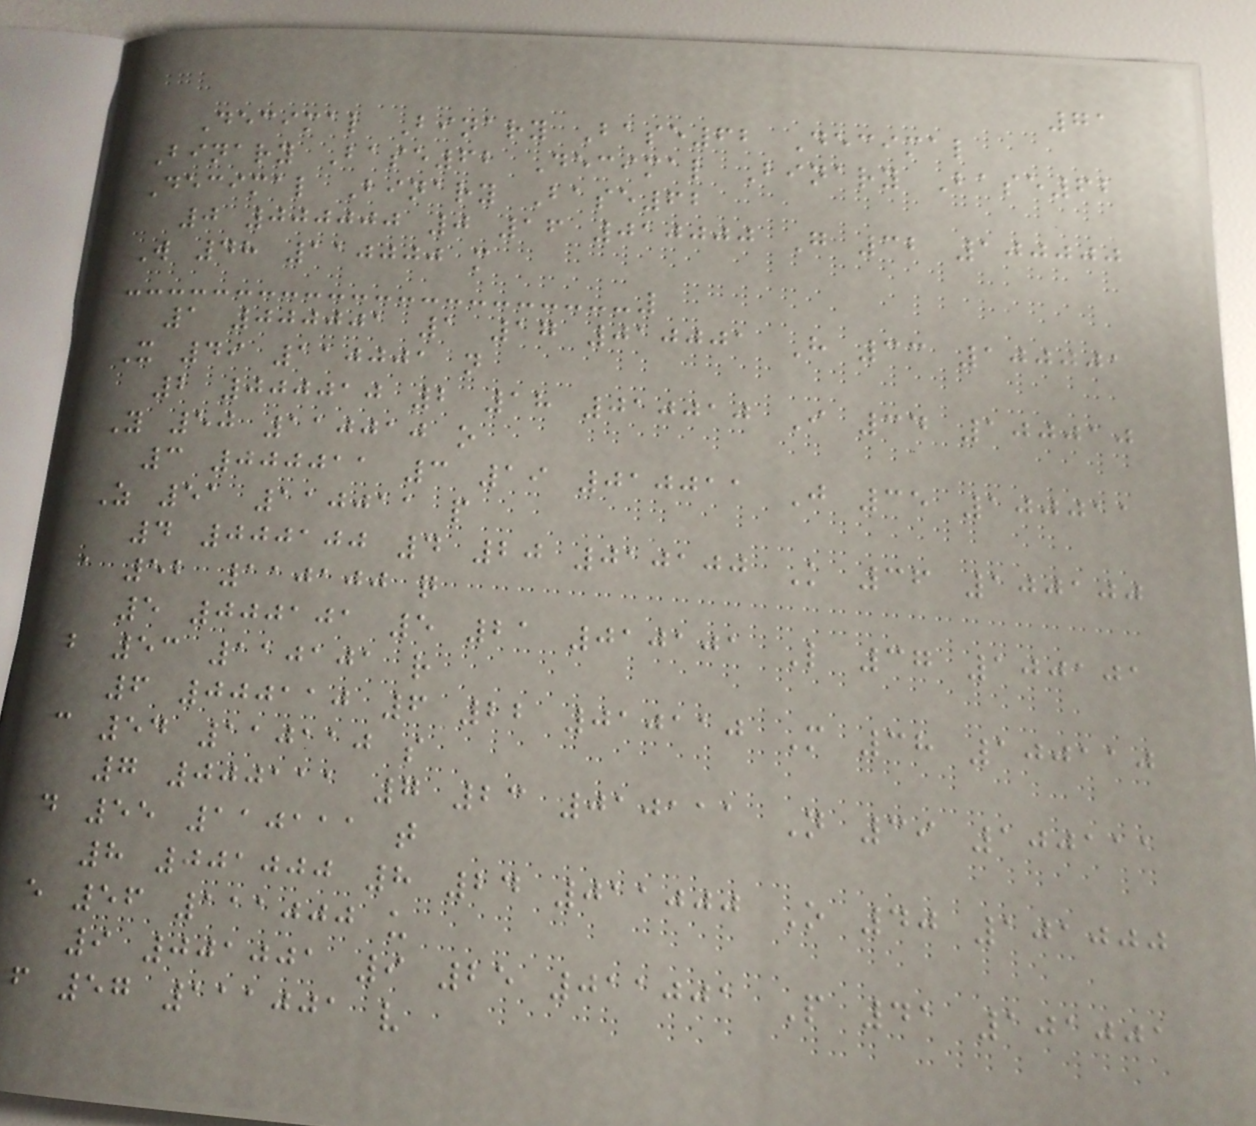71
Decimal Binary Base62 Decimal
Binary Base62 Decimal Binary Base62
Decimal Binary Base62
0 000000 0 16 010000 G 32 100000
W 48 110000 m
1 000001 1 17 010001 H 33 100001
X 49 110001 n
2 000010 2 18 010010 I 34 100010
Y 50 110010 o
3 000011 3 19 010011 J 35 100011
Z 51 110011 p
4 000100 4 20 010100 K 36 100100
a 52 110100 q
5 000101 5 21 010101 L 37 100101
b 53 110101 r
6 000110 6 22 010110 M 38 100110
c 54 110110 s
7 000111 7 23 010111 N 39 100111
d 55 110111 t
8 001000 8 24 011000 O 40 101000
e 56 111000 u
9 001001 9 25 011001 P 41 101001
f 57 111001 v
